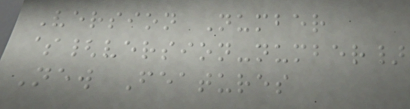Version Number
${version-number}
New Features
